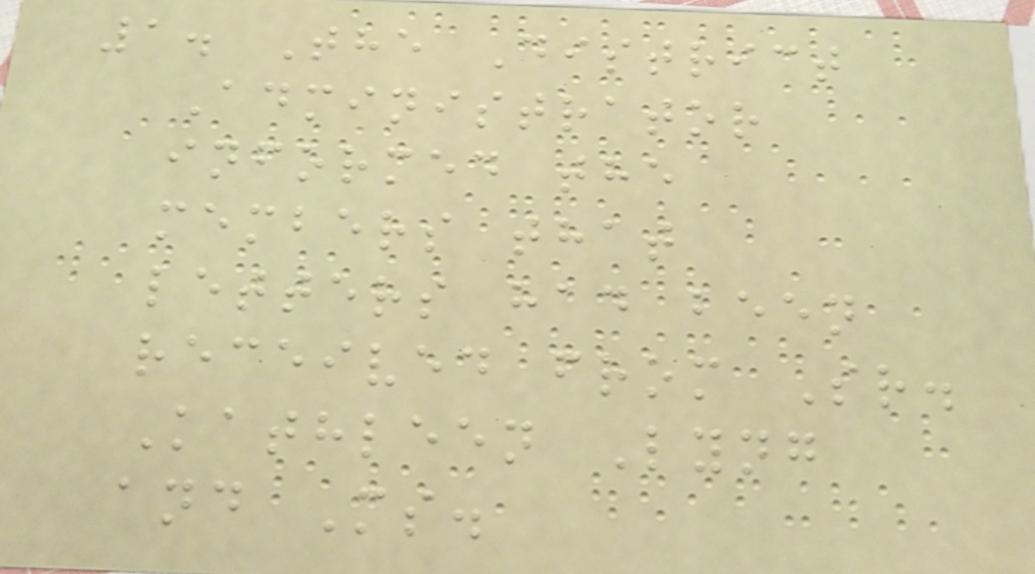1. The District
Administrator
informed the
members that
letters had been
received from Sr.
Kathleen Lyng
and Ms.
